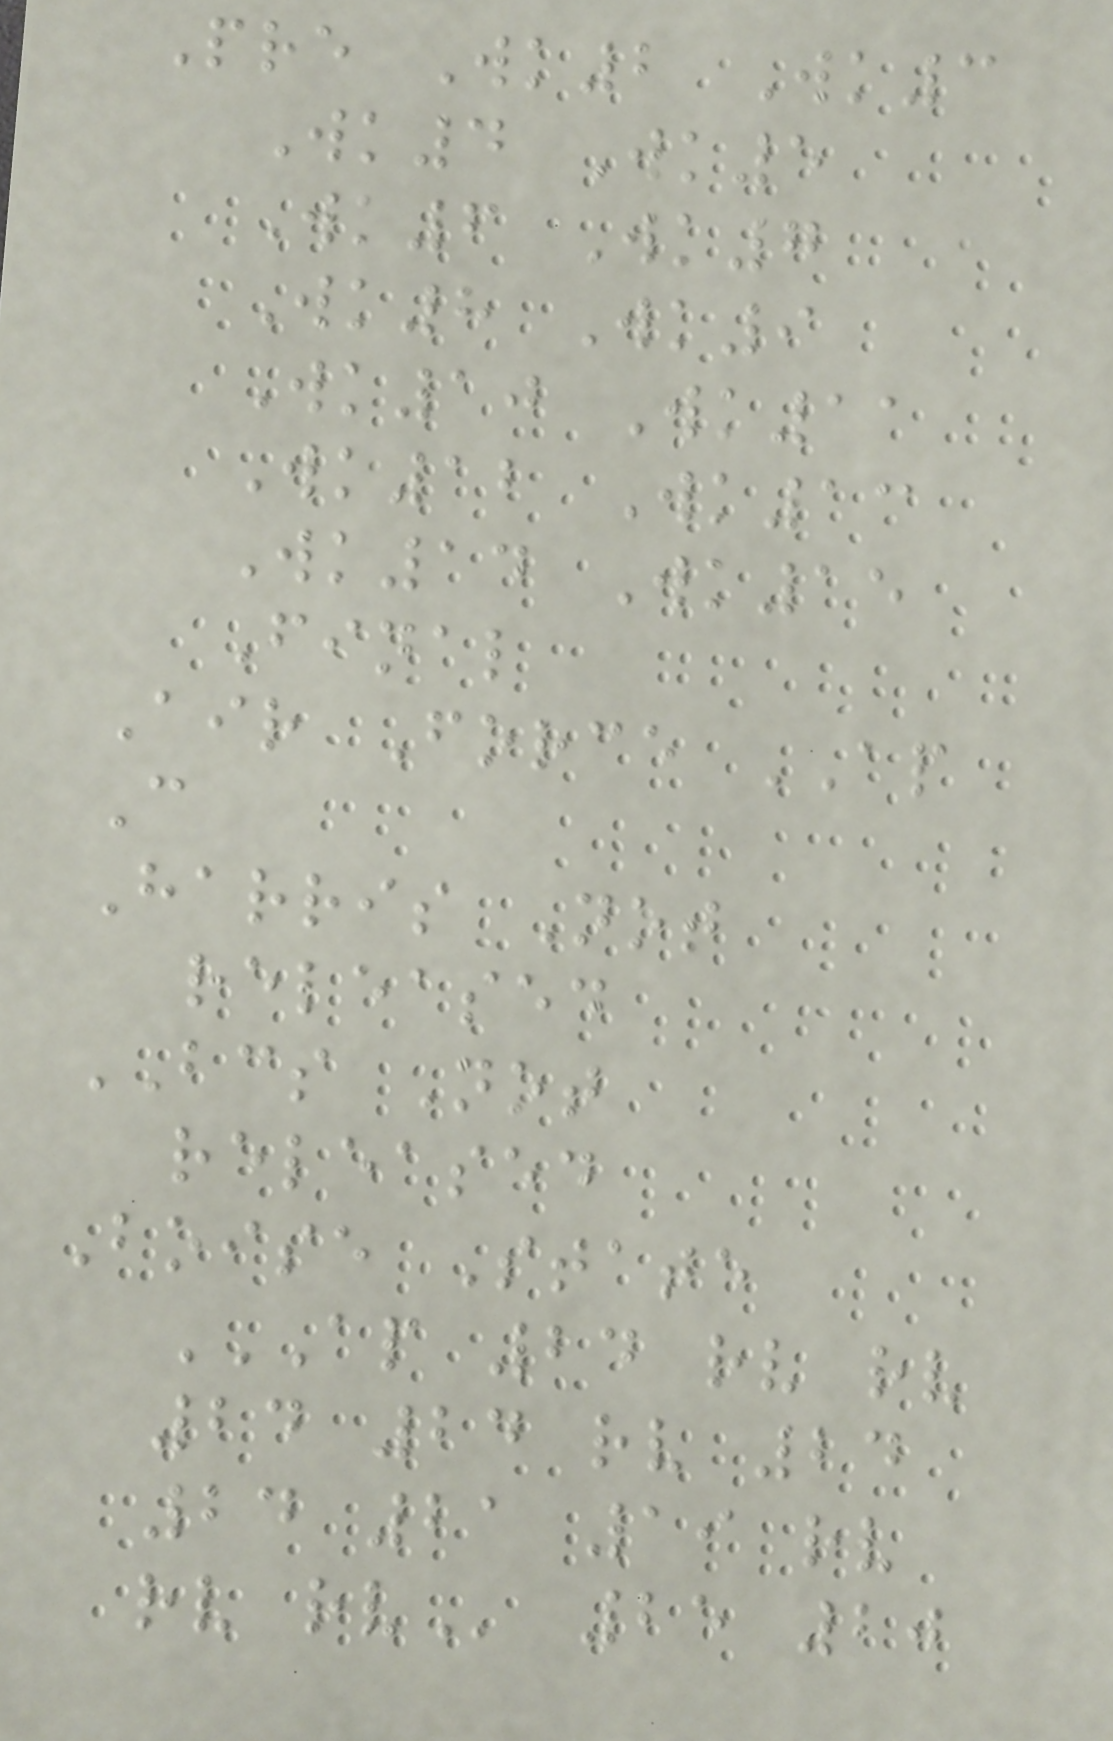Pre Wk2 Wk3
Wk4 Wk5
Wk6 Wk7
Wk8 Wk9
Wk10 Wk11
Wk12 Wk13
Wk14 Wk15
Final
Air Force AP
C
Harris Not
released
BCS Not
released
Boise State
AP 24 RV RV
24 24 RV 24
24 21 19 RV
RV RV 25 20
